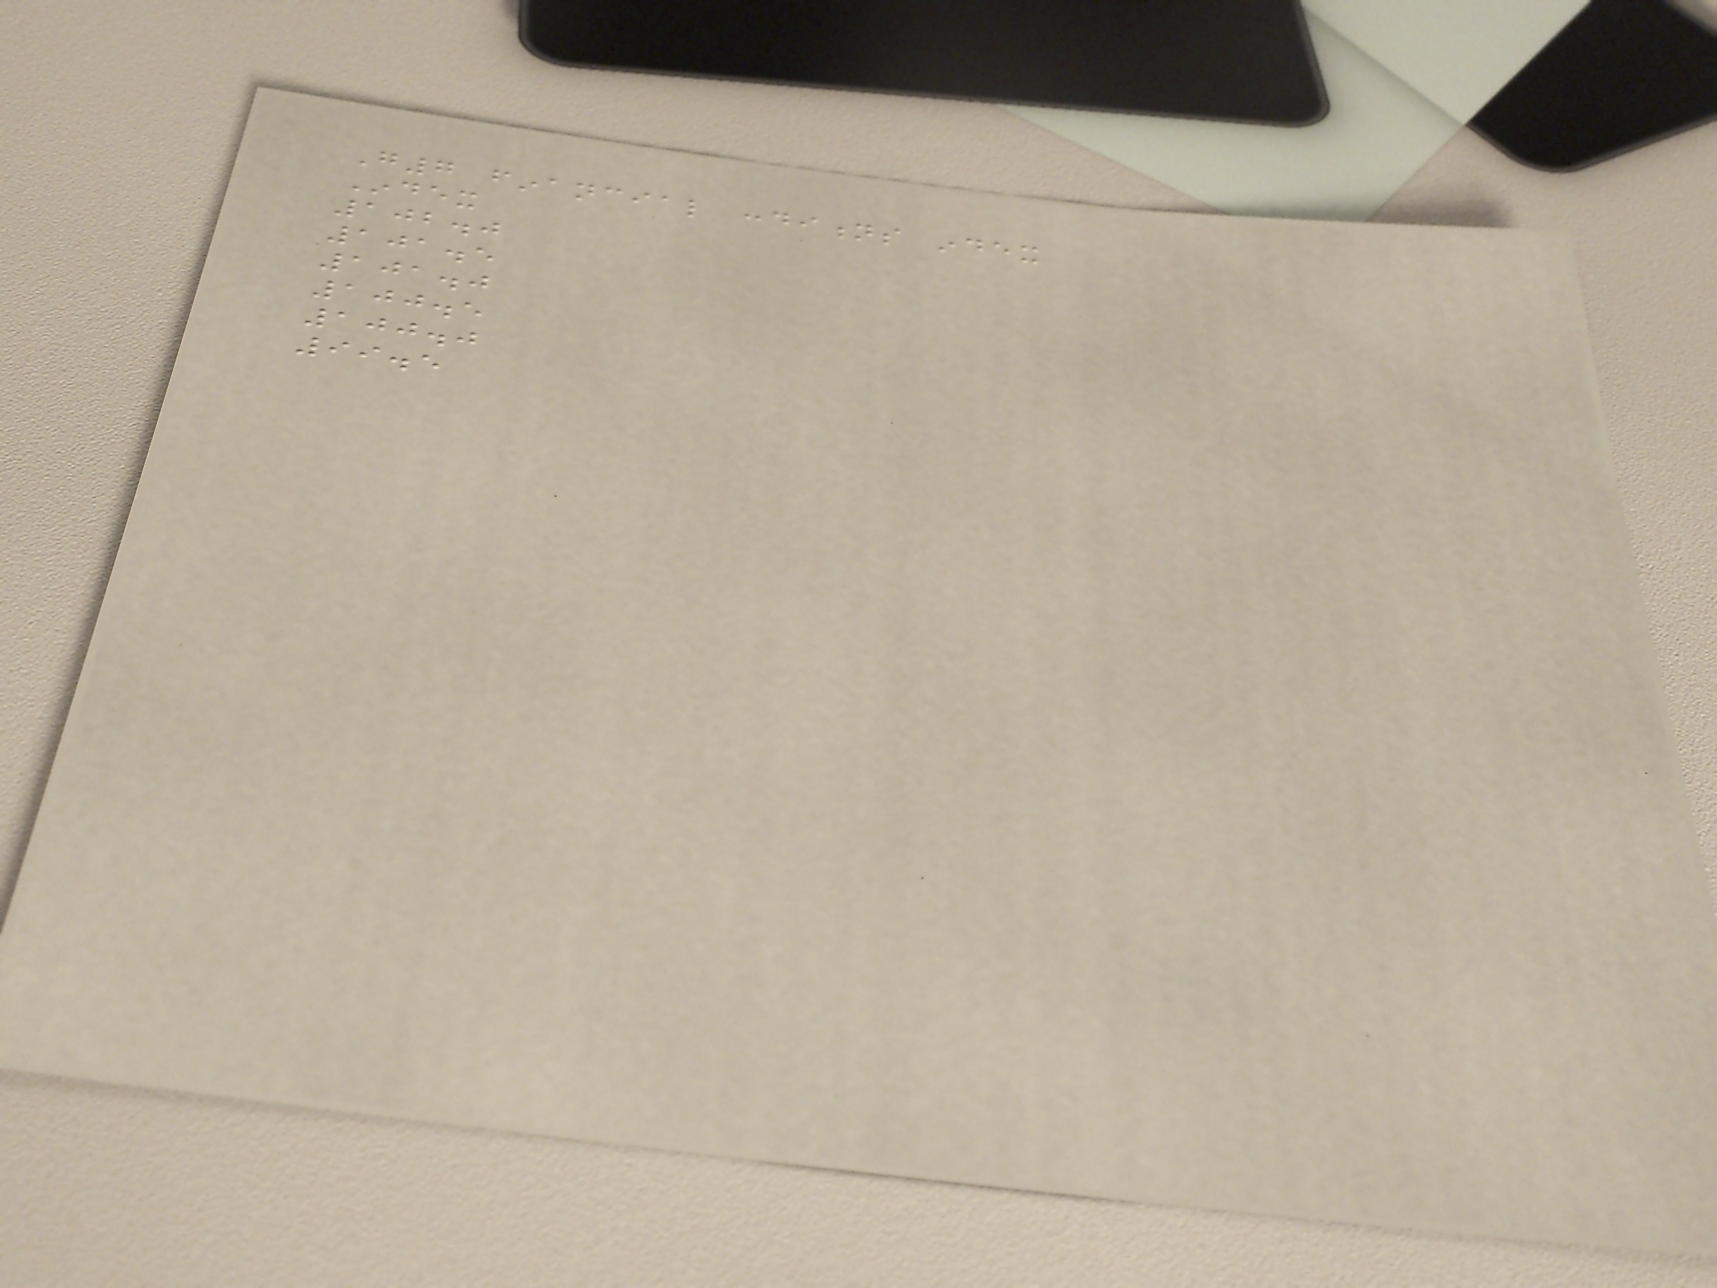G7 financial conditions index
Index
102.0
101.5
101.0
100.5
100.0
99.5
